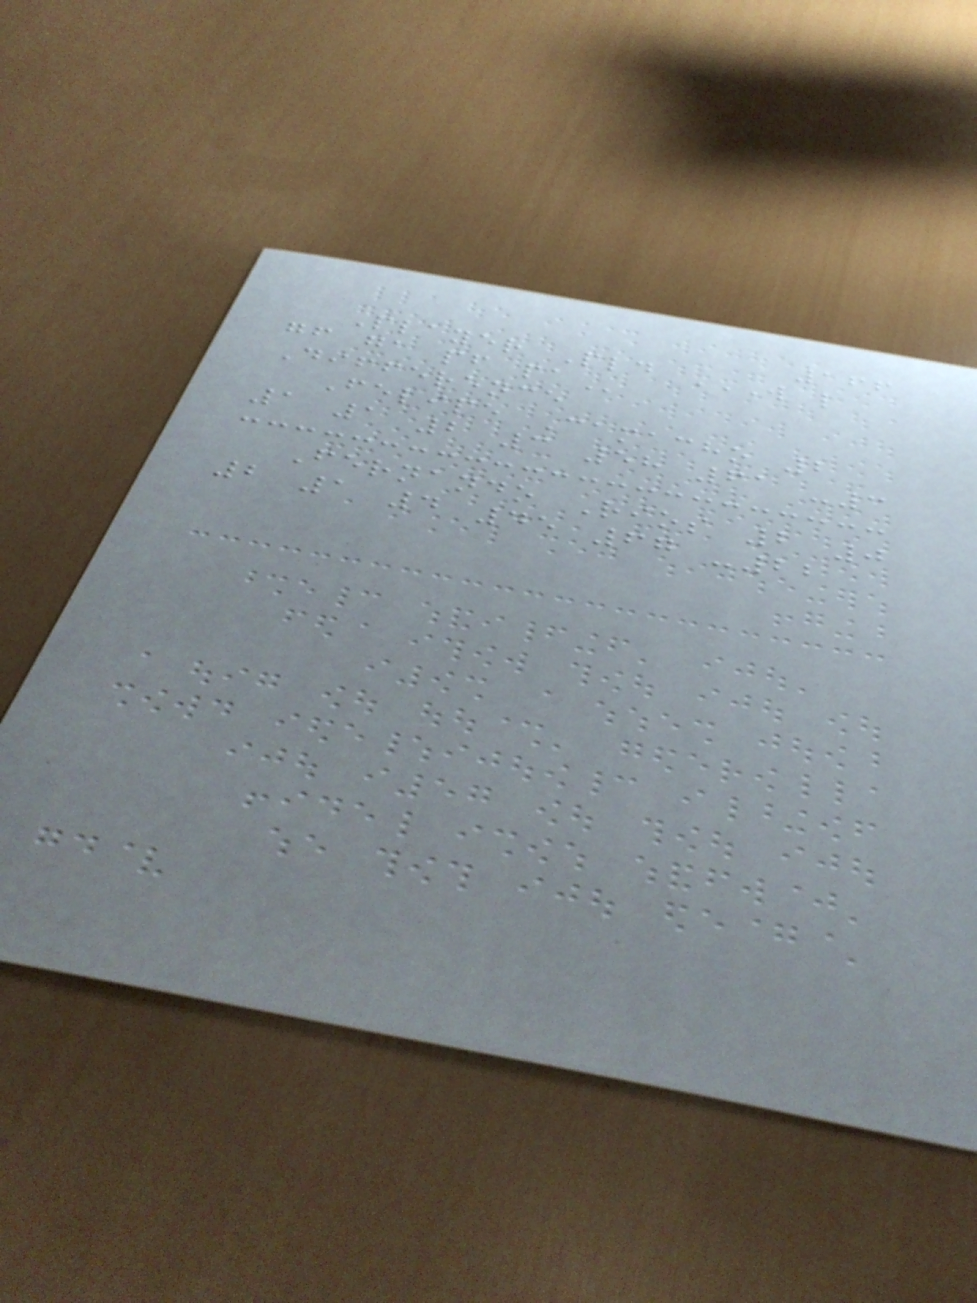166
Player Pld W L
GF GA PF PA
Difference
Felipe Camacho 2
1 1 2 3 58 61 -3
Fernando Rios 2 0
2 1 4 45 67 -22
